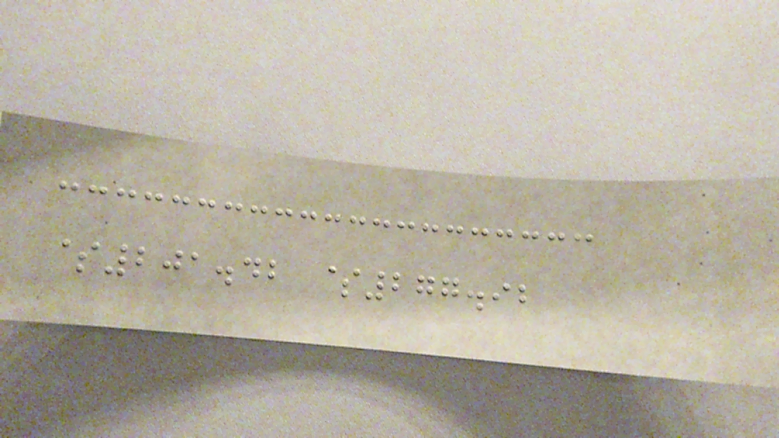$201.42 $277.92
